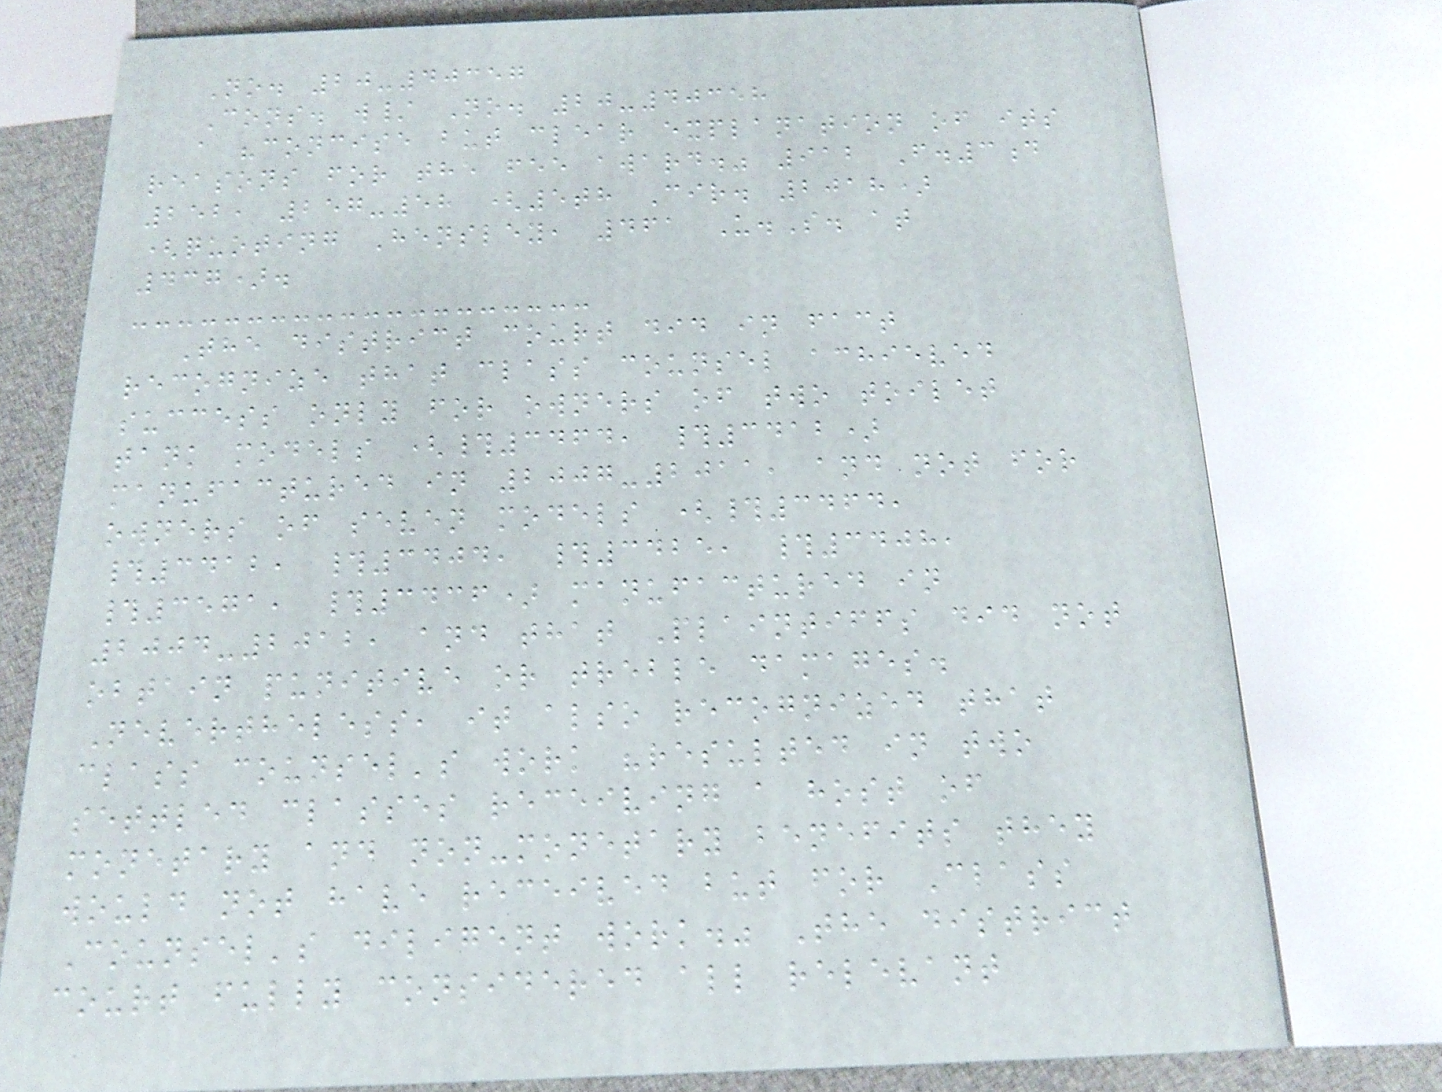No. 20-40357
Cons. w/ No. 20-40358
a "concise but clear explanation of its
reasons for the fee award." 912 F.3d
252, 257-58 (5th Cir. 2018)
(quoting Hensley, 461 U.S. at
437).
The district court did in fact
recognize that class counsel achieved
success only for owners of two toilet
tank models (#3464, #3412)
manufactured in 2007-2011, and not for
owners of seven models (#3464,
#3412, #3404, #3425, #3408,
#3571, #3436) manufactured in
2004-2012, and that Plaintiffs did not
obtain punitive or treble damages.
Nevertheless, it also recognized that
class counsel's work "resulted in two
settled classes receiving a host of
monetary and non-monetary benefits they
would not have received but for Class
Counsel's diligent work." The district
court fully considered all relevant
